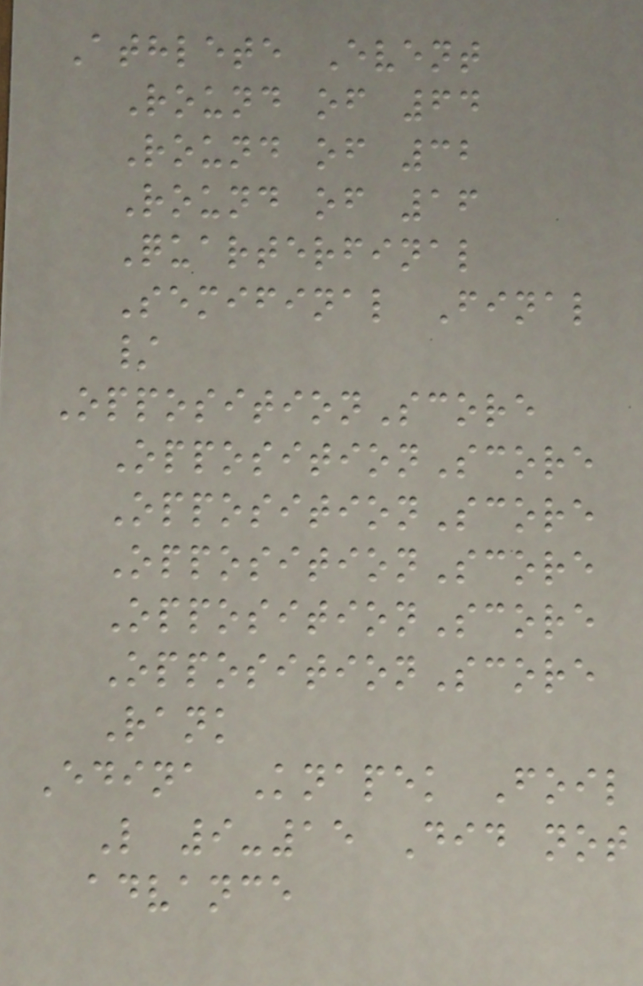Athlete Event
Round of 64
Round of 32
Round of 16
Quarterfinal
Semifinal Final
/
OppositionScore
OppositionScore
OppositionScore
OppositionScore
OppositionScore
OppositionScore
Rank
Edina Knapek Foil
L 9-15 Did not
advance
